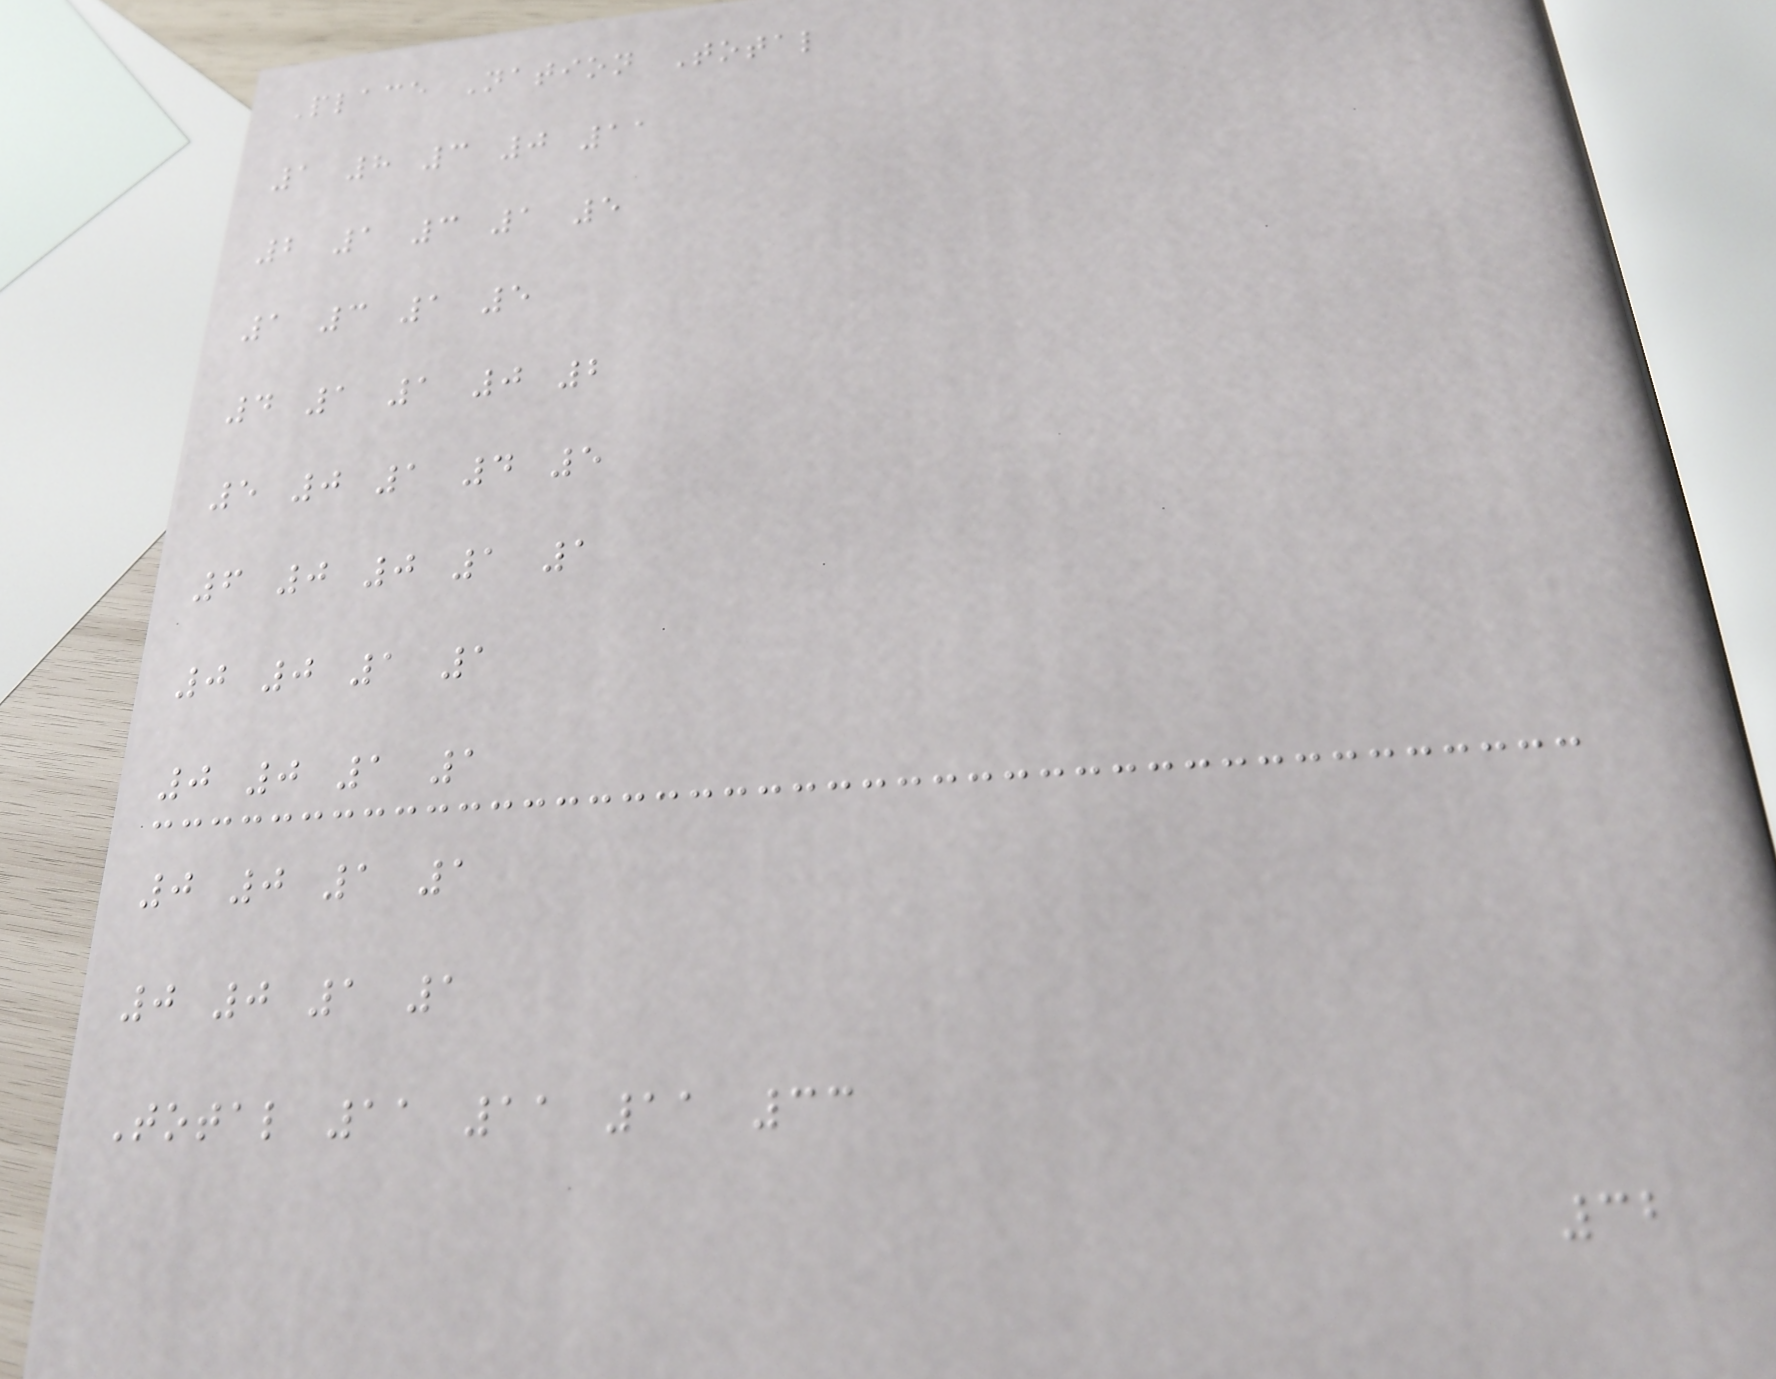Place Nation Total
1 8 3 0 11
2 1 3 1 5
1 3 1 5
4 1 1 0 2
5 0 1 4 5
6 0 0 1 1
0 0 1 1
0 0 1 1
0 0 1 1
0 0 1 1
Total 11 11 11 33
32
